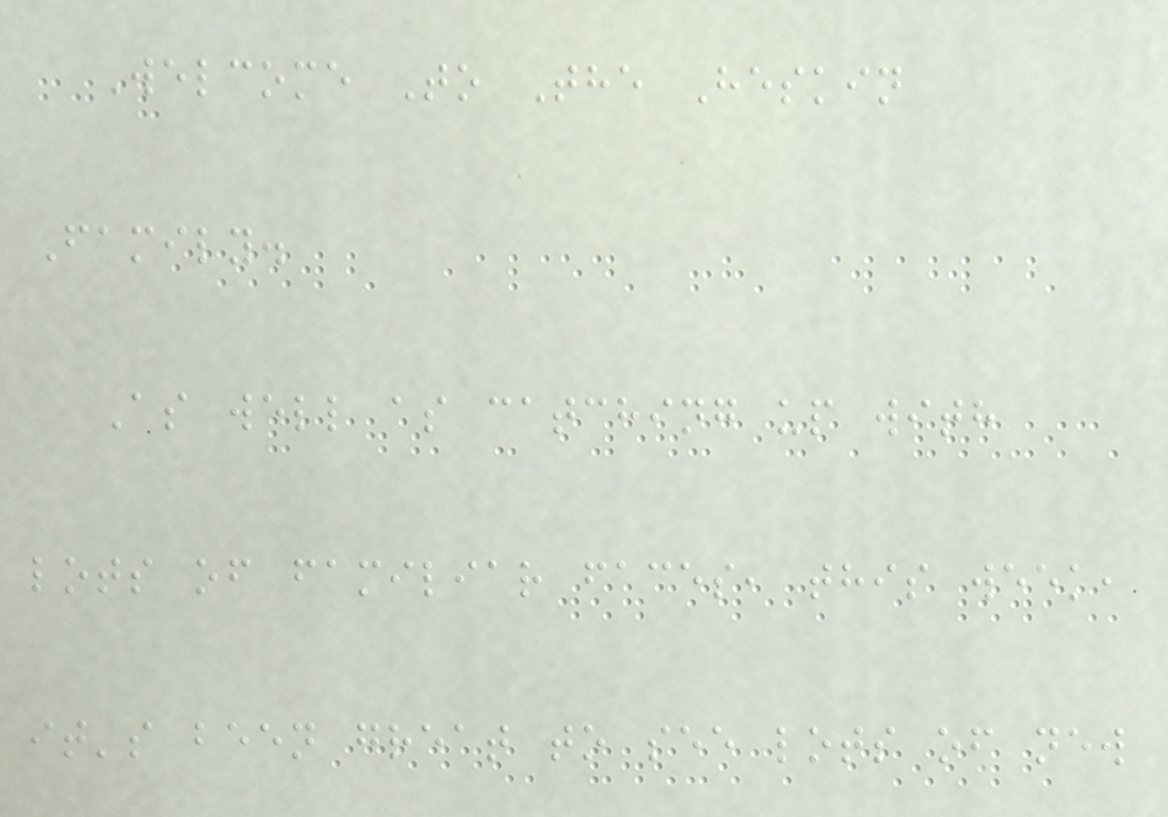Welcome To The Heskin
Family.
As well as catching up with
lots of familiar faces, this week,
it's been great to see lots of new
